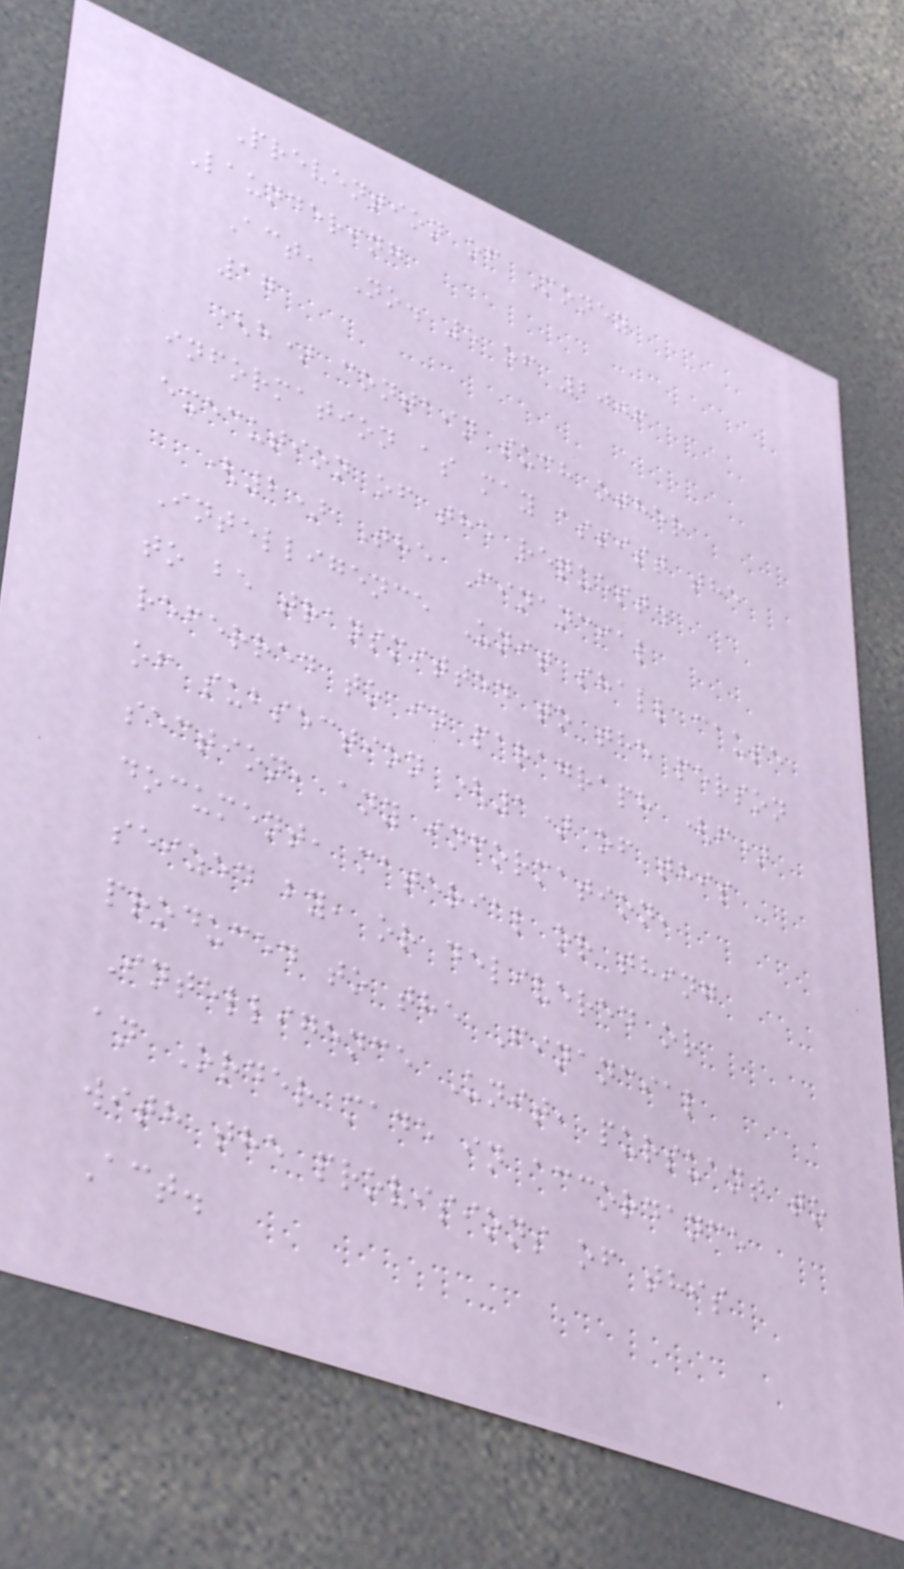Prevention of Money
Laundering
Act, No. 5 of 2006
17
(h) contain such other
information as may assist the
execution of the request.
(2) The Financial
Intelligence Unit shall cause
to be transmitted to the person
referred to in paragraph (f)
of subsection (1) of this
section, any information,
document, material or thing
seized by, or delivered or
produced to the Financial
Intelligence Unit, pursuant to
an Order made in accordance
with the provisions of this
Act.
